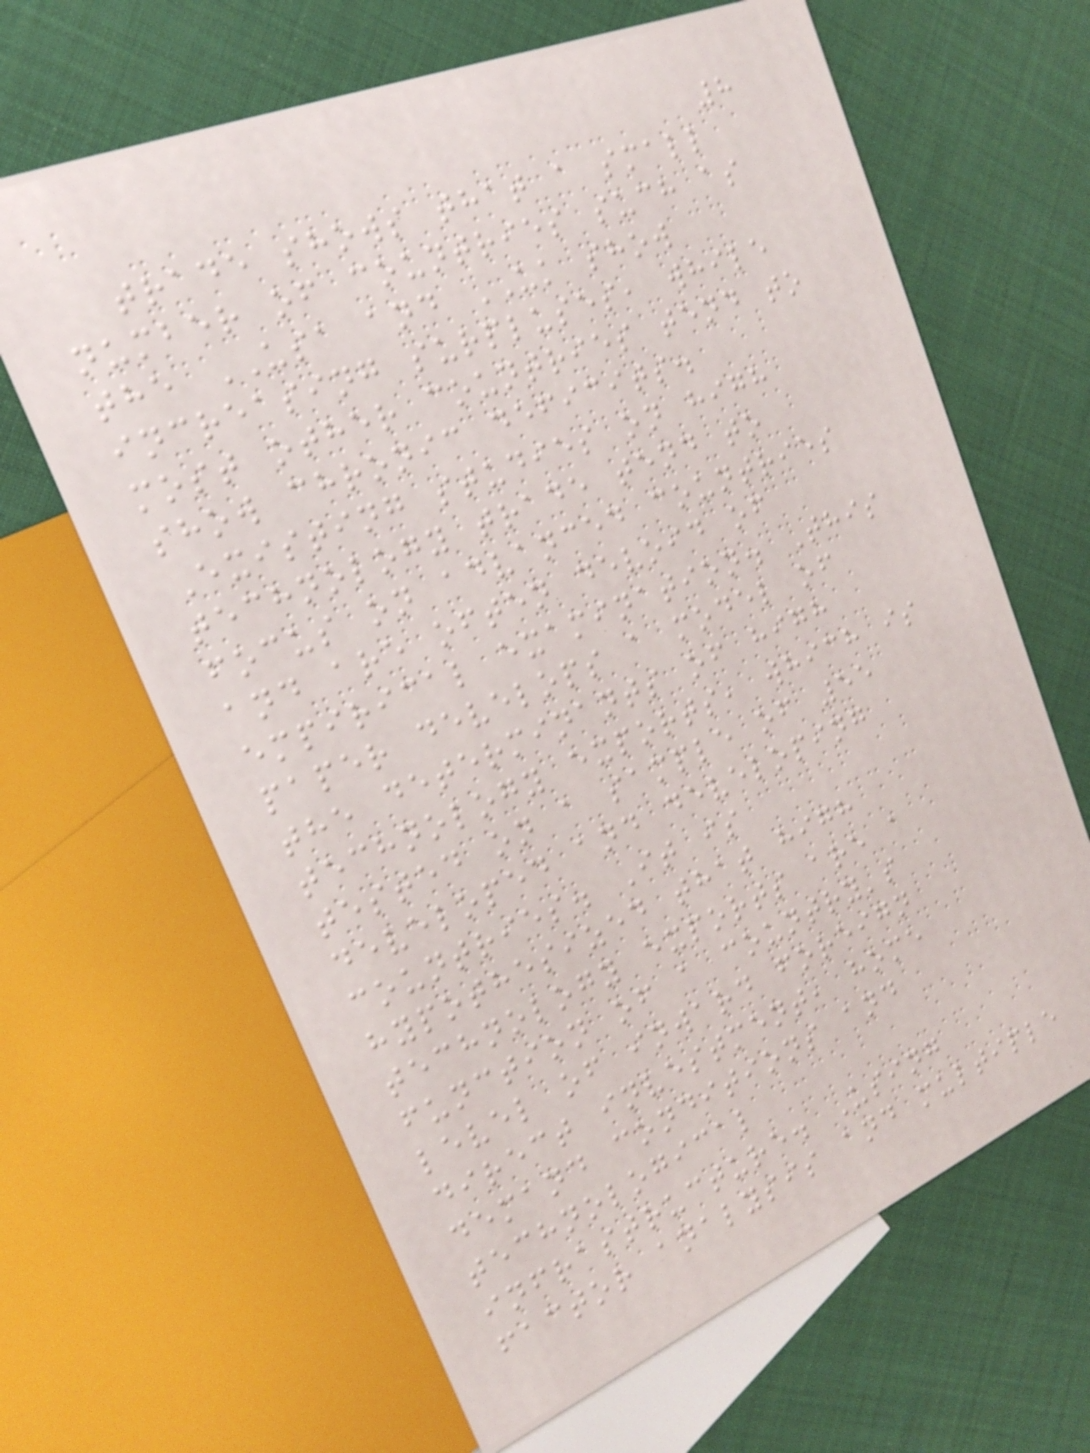8
trade shows that a small
number of countries such as
the USA and UK show
increasing surpluses, while
most other countries tend to
show chronic deficits.
Existing studies on high
technology trade tend to
focus on advanced countries
and are often devoid of
empirical examination. This
paper develops a model of
the determinants of high
technology exports, which is
tested on a sample of 55
developed and developing
countries. It is
hypothesized that high
technology exports are a
function of a country's
level of inward foreign
direct investment, home
demand conditions and
technological
infrastructure. Using
factor analysis and multiple
